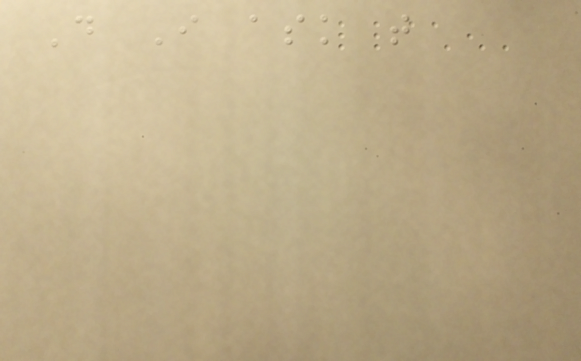Do I ask that
